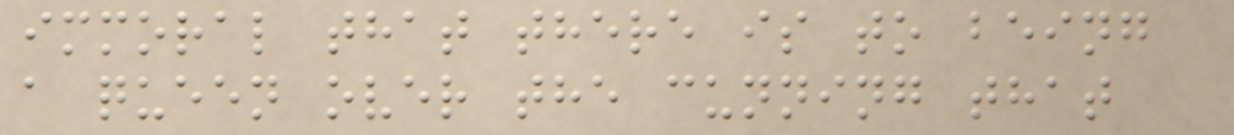immoral that there is to being
a queen over the cunning that
